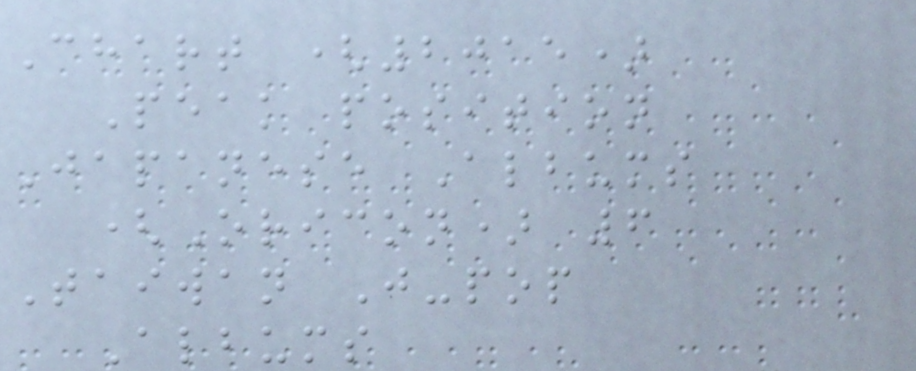Chart (2015)
Peak position
Japanese Albums
(Oricon) 6
Taiwan J-pop
Albums
